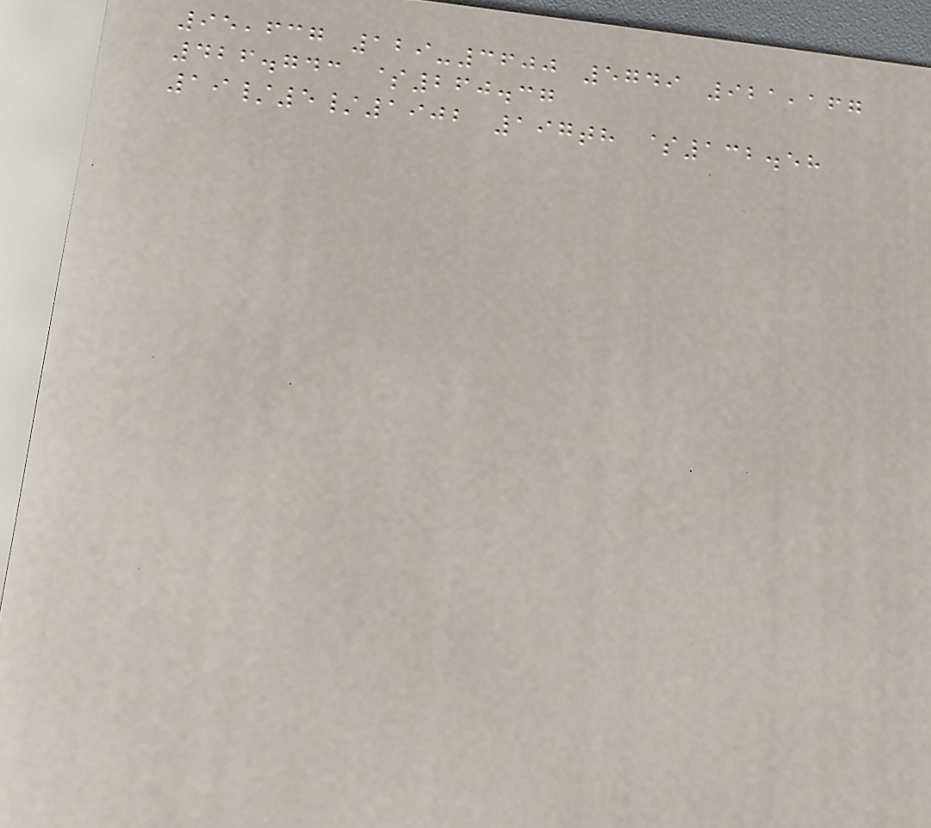95,637 129-3600 5749 921,167
426.743 $260.37
19/5/1902 197th $132.58
